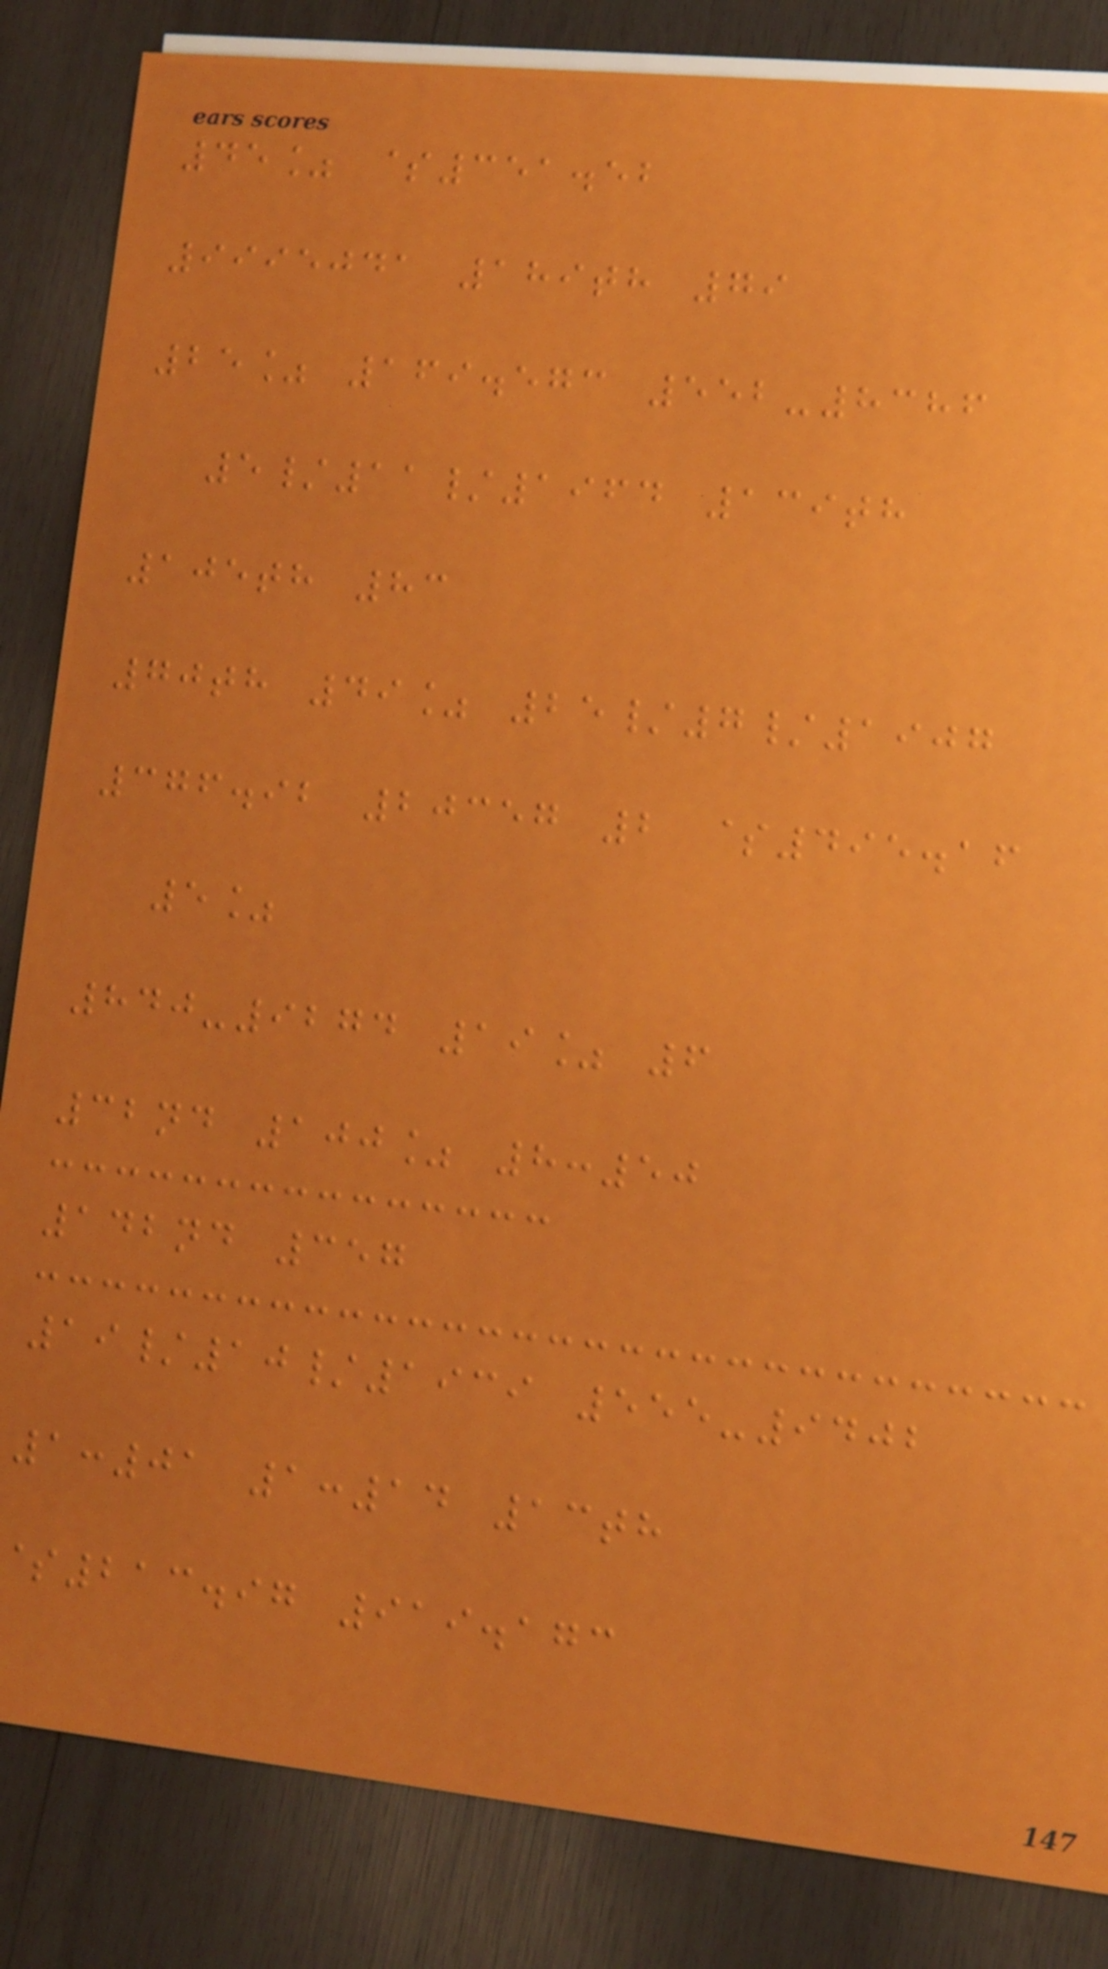45% $351.52
9995041 189th 79
25% 169.573 552-8386
5/11/1964 139th
105th 83
70th 49% 25/7/1907
376.92 20357 2 $495.16
5%
840-9274 19% 6
32nd 100% 8:50
142nd 357
19/10/1939 555-9402
1:01 1:14 13th
213.97 919.173
